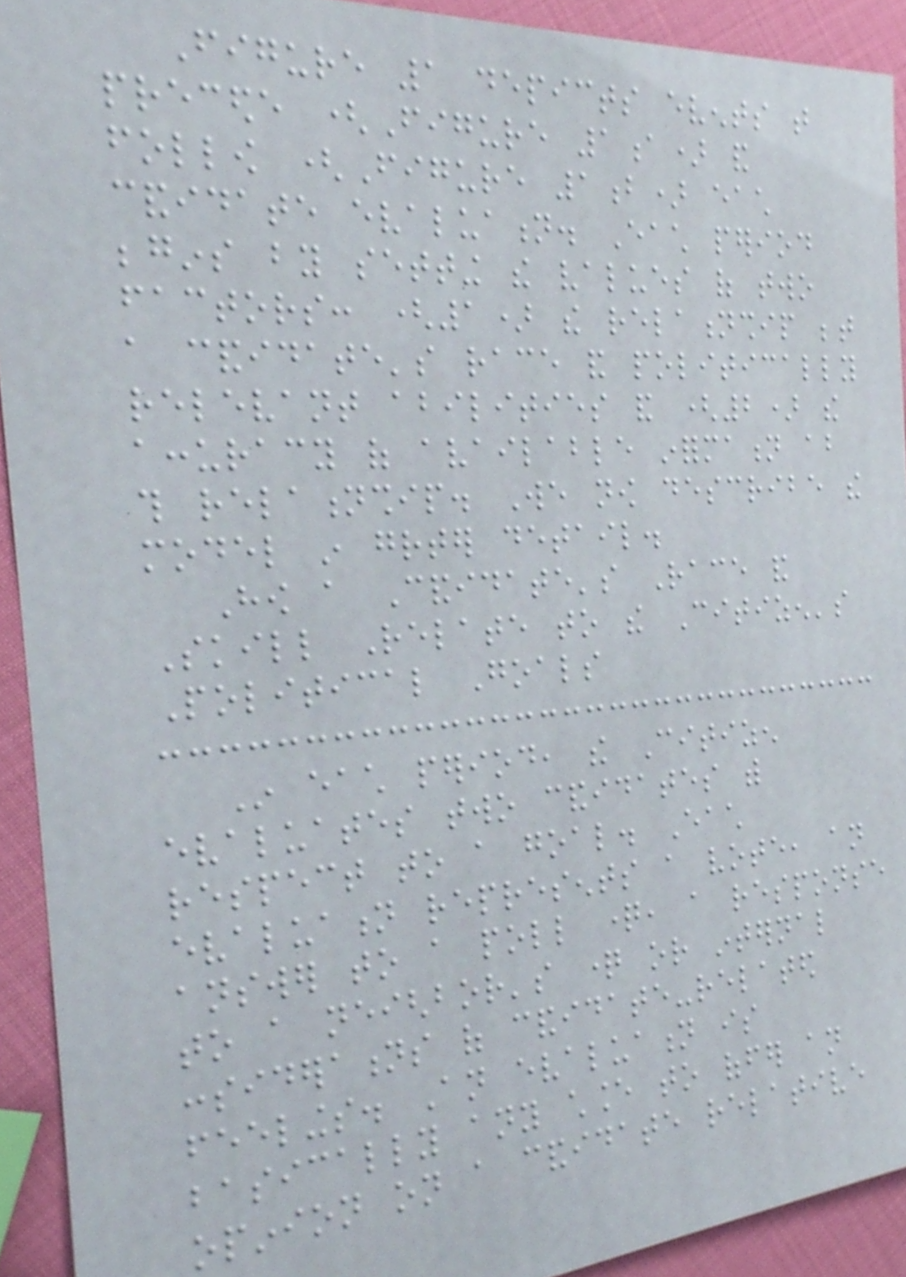Figure 1 depicts events that
precede (Figure 1a) and
follow (Figure 1b) each
candidate evaluation. Each period
begins by setting the values of two
factors: (1) the relationship between
a candidate's race and politically
relevant abilities and (2) the
accuracy of available information about
this relationship. We now describe the
model in greater detail.
How a Candidate's Race and
Skill Relate to the Citizen's
Political Goals
In each period, the Citizen
evaluates two candidates with
respect to a goal. Each
evaluation represents a vote, an
answer to a poll question, a response
to a neighbor's question or internal
considerations of candidate-related
feelings. An evaluation is
basically any chance to offer an
opinion on a candidate relative
